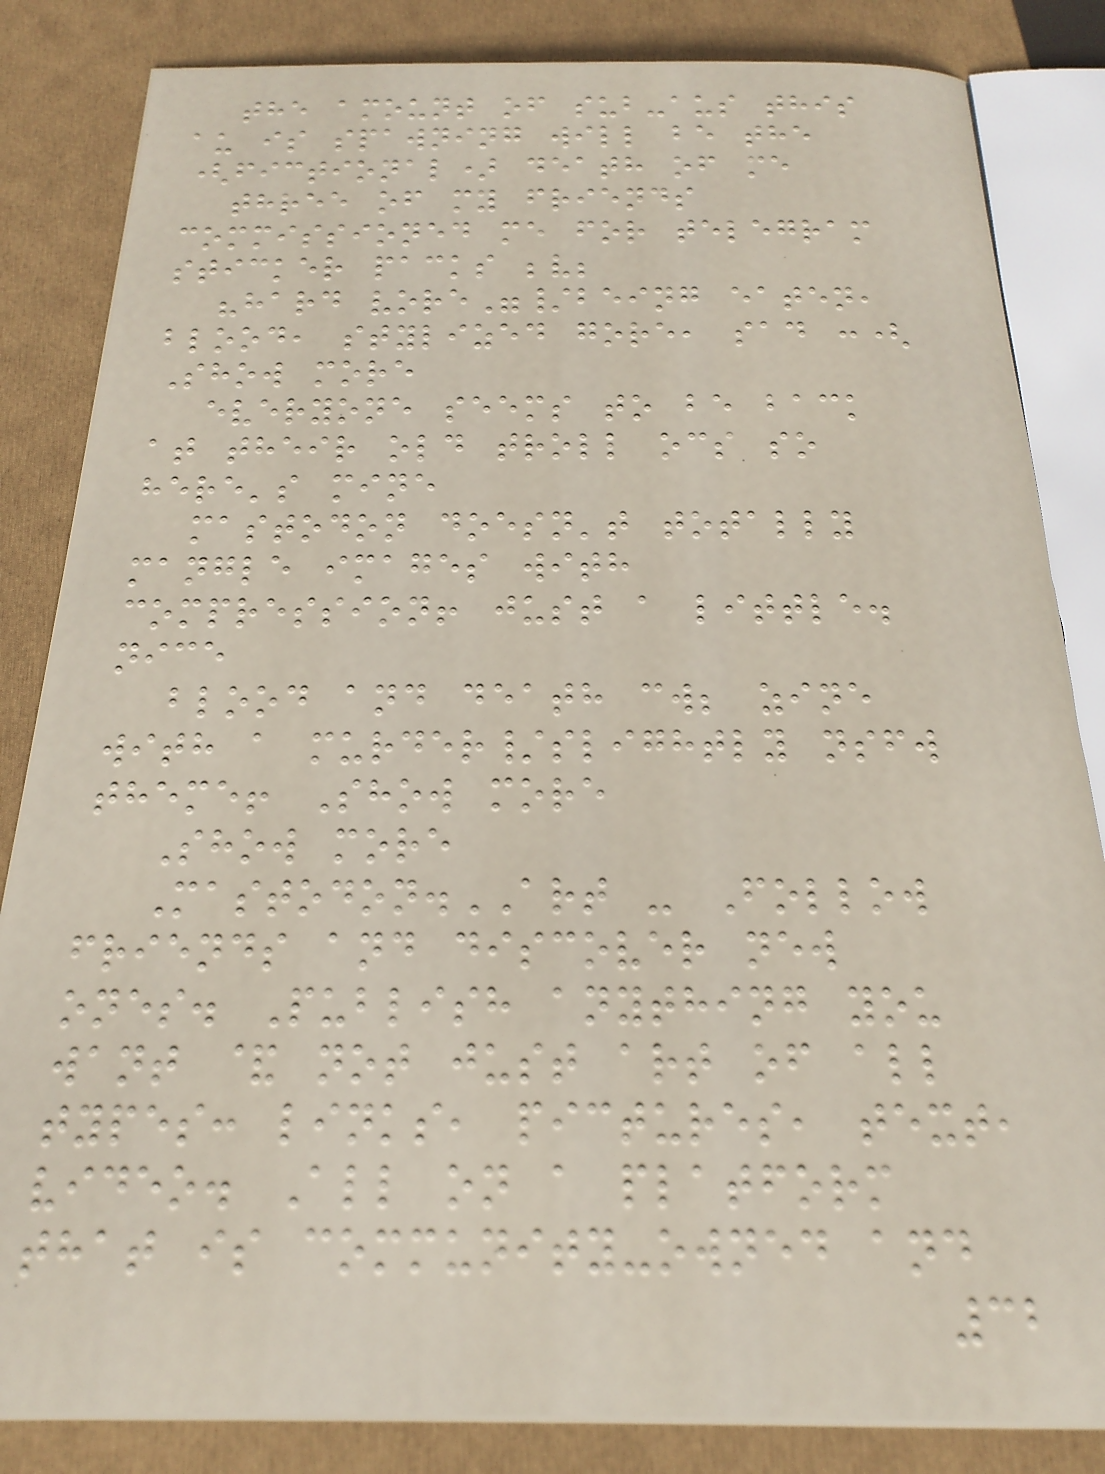the amount of sub-aus this
au is spawning will be the
(fictional) death of me
three of my friends
commissioned me for telegram
sticker packs ;v;
"hard vore"/being eaten,
blood, stylized gore, sad :(
Show more
everyone seems to be back
at their old troll ocs so
here's mine
mastodon doesn't totally
mangle images with
compression! just a little.
nice
blood and death cw; zine
with a murder/slightly nsfw
theme! Show more
Show more
Mastodon.ART - Follow
friends and discover new
ones. Publish anything you
want & not just art of all
types: links, pictures, text,
video. All on a platform
that is community-owned and
32
